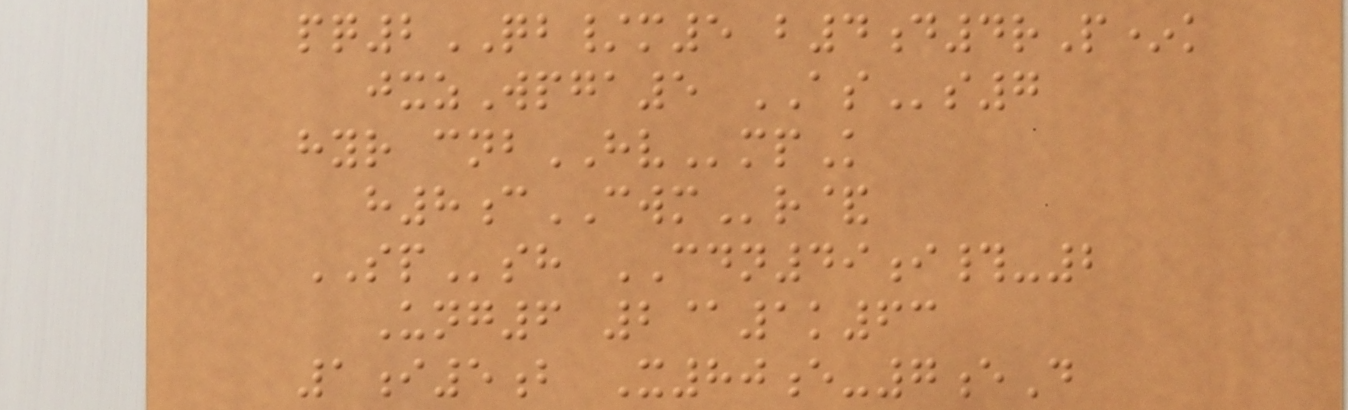pq2QB/m5 b4d4rP*k
jxzWpga5 ASs7
hyr cnbHVmpK
h8cCWMr&
SPsh CDN49i#-2
Ung6 2@1k63
1i5b X80e-7eD
